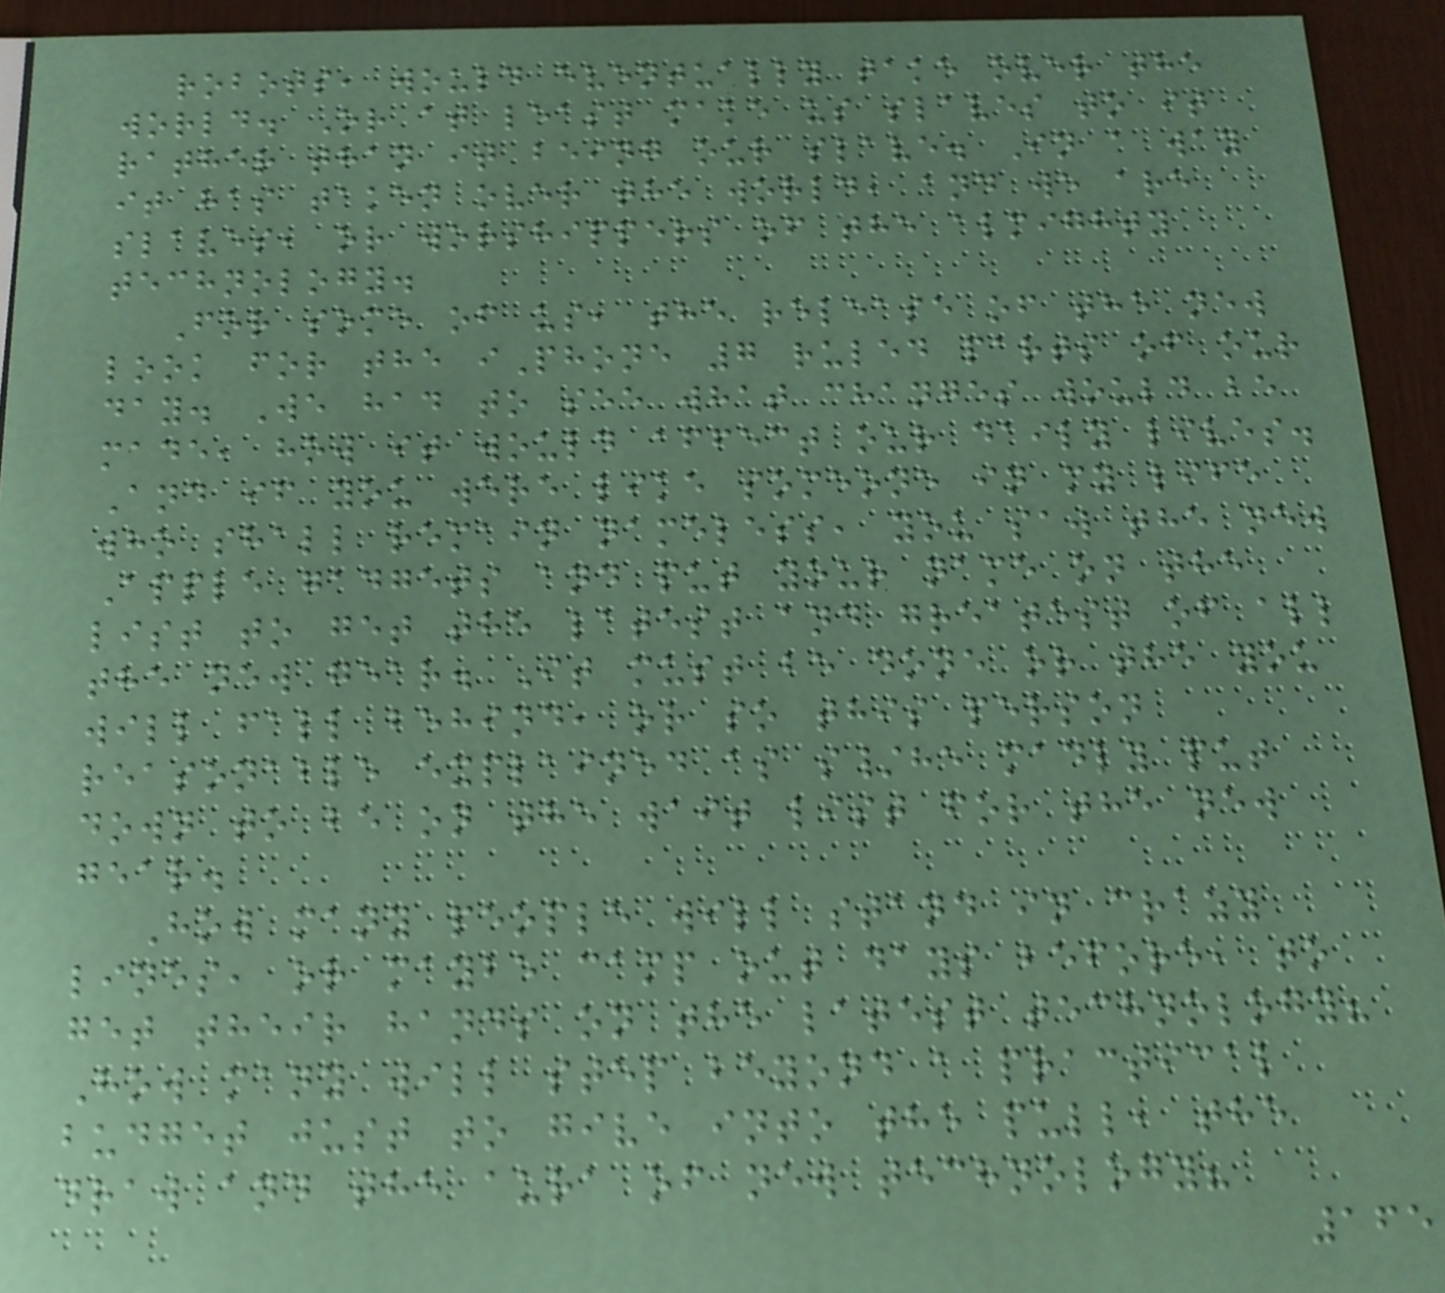robots, would eventually take over the
world. Or at least make us slaves to it
rather than it being our slave. In a way
it has taken over the world, and we are
slaves, or worshippers of the almighty
technology.
For some of us, the release of the new
look for the iPhone 7 ruled parts of our
day. We had to see what changes would be
made, how it would affect our daily lives.
And if you were like someone in my life
who shall remain nameless, you saw the new
Apple gadgets and put your name on the
list to get the latest and greatest of all
the new gear. It must be done or the you
will fall behind, or so this person
reasonable explained as s/he madly put
down to be on the wait list for the new
gear.
How many people will stand in crazy
lines, or maybe camp out days before, to
get their hands on the latest technology?
How many will step beyond a practical
budget just to give into the pull, the
draw and the aura of new technology?
165
